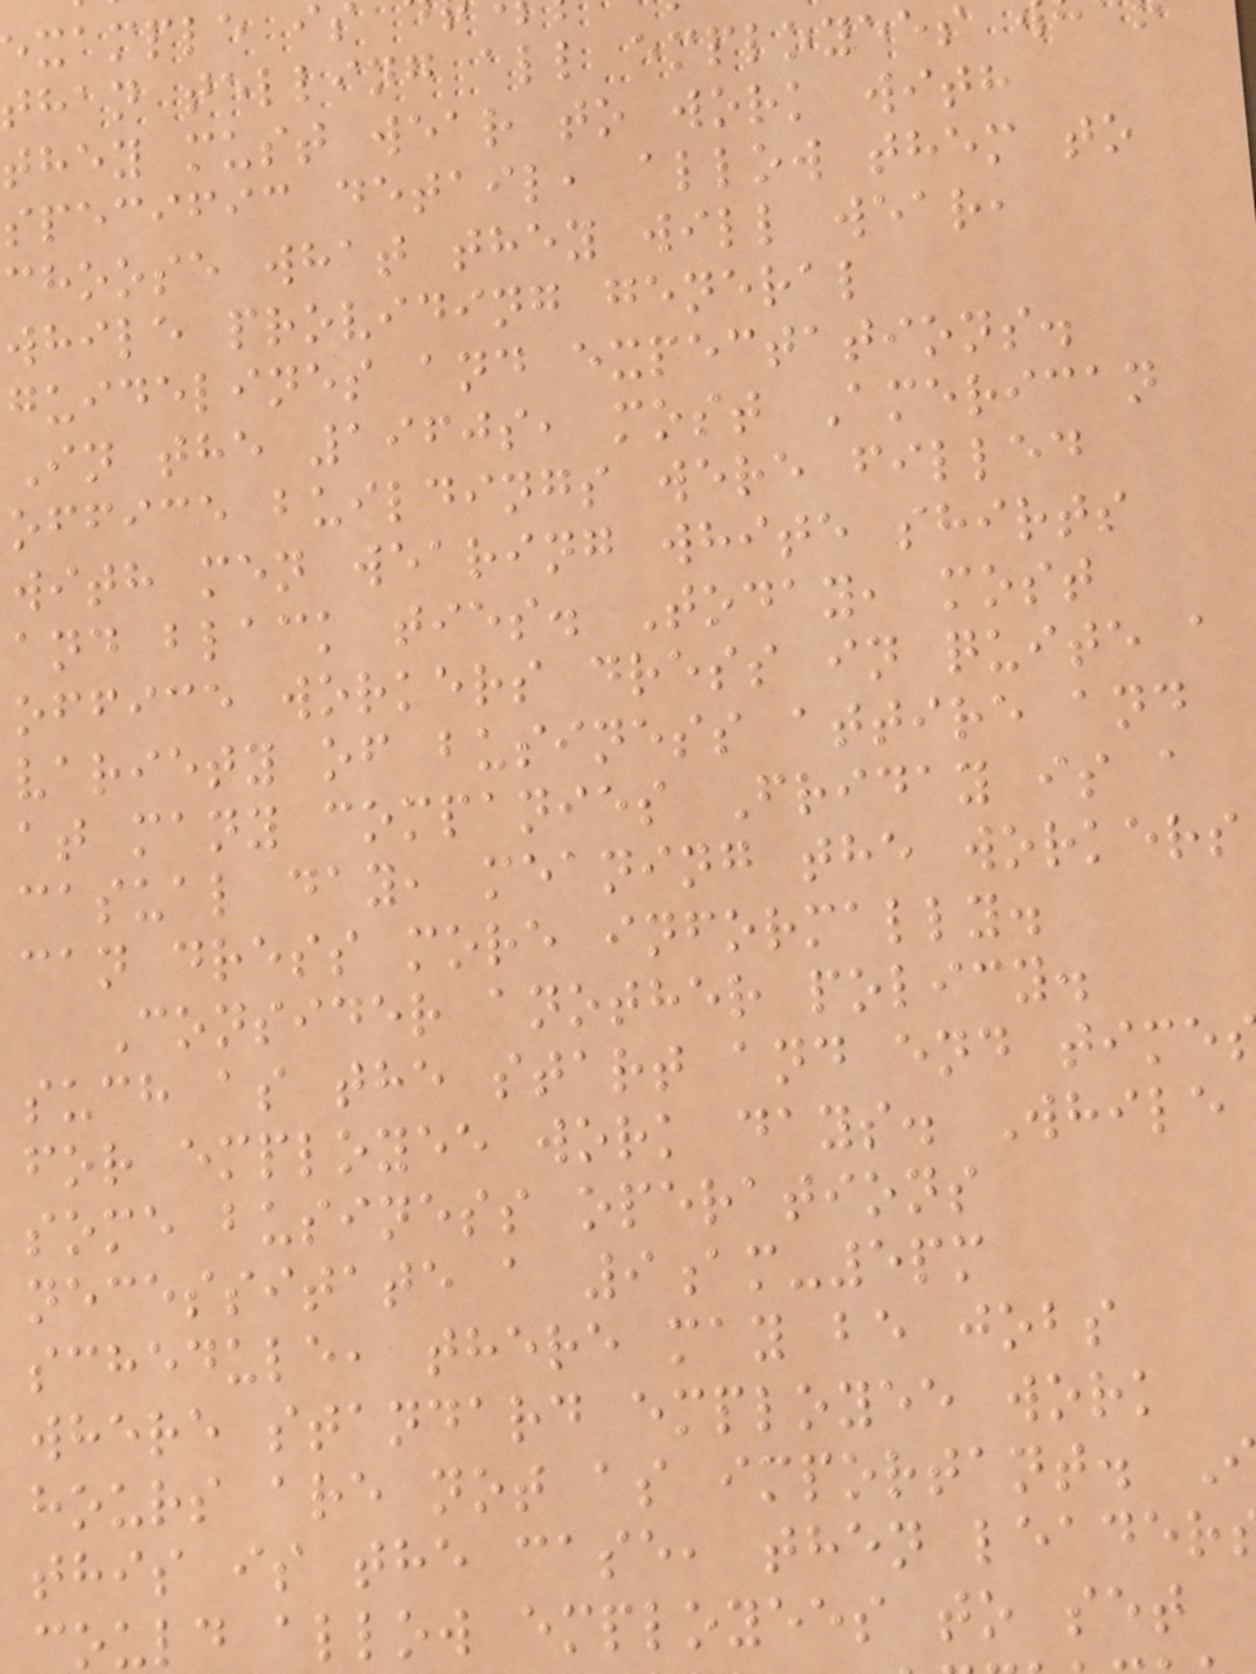example i
than telling all employees
they must wear to work with
specific detail, allow them to
choose what they will wear,
while providing general
guidelines and expectations.
In the 1960s, most American
office buildings were filled
with men wearing white shirts
and black ties. Today, most
office workers dress in quite a
variety of business attire and
at many companies Friday is a
casual day, meaning the workers
can dress more informally.
Consider another policy.
such as the start and end time
for employee work days. While
some business operations
necessitate a 9am-5pm
schedule, there may be jobs
where standard employee work
hours are not as important.
this is the case, then leader
could allow employees to set
